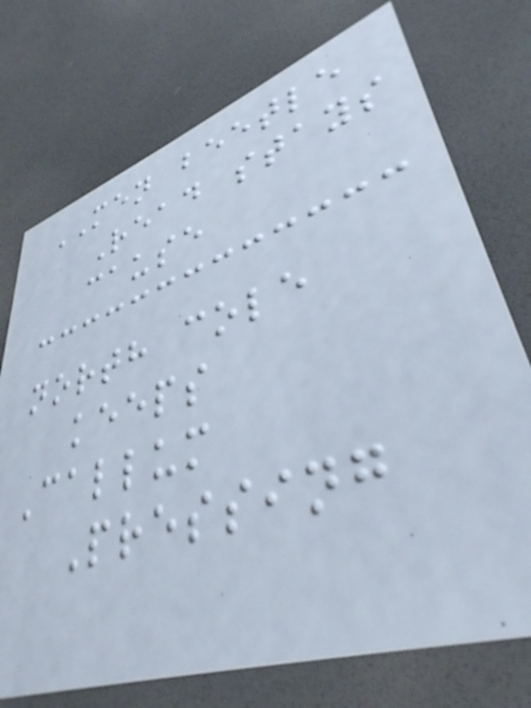MEN beetle
Read stays
cause
north cole
keeps
Callum
Pressing
